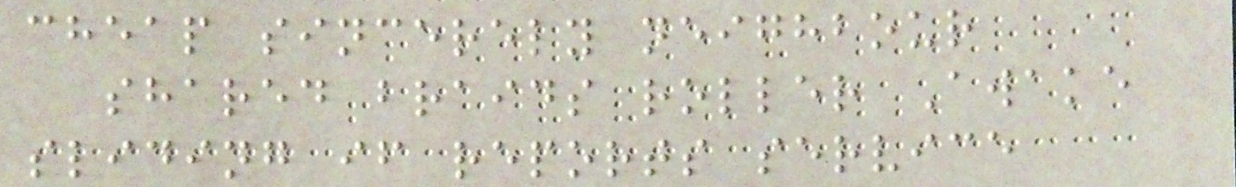cheap sincerely neighbour
shared braids roller Awake
sliding if reports service
